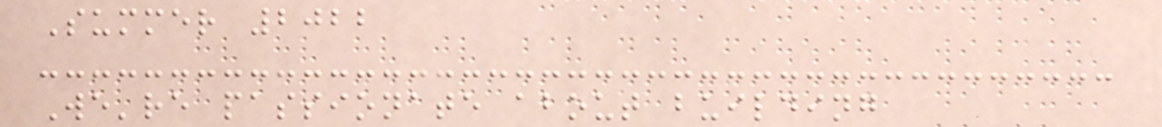Summer 2022
We're passionate about building
